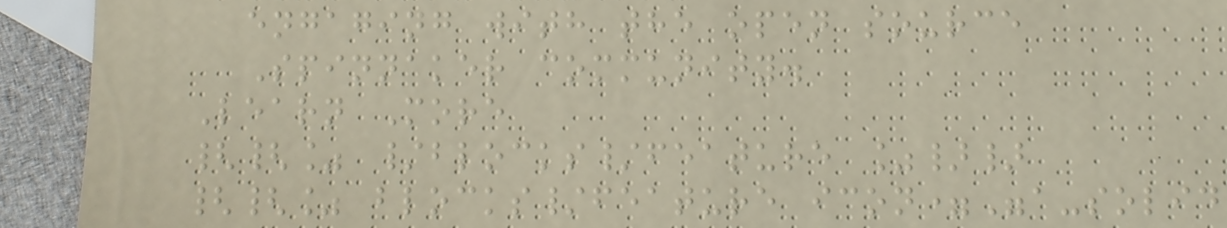engaging with the open source
Spinnaker community.
Learn More
{{% /blocks/feature %}}
{{% blocks/feature icon="a-solid
